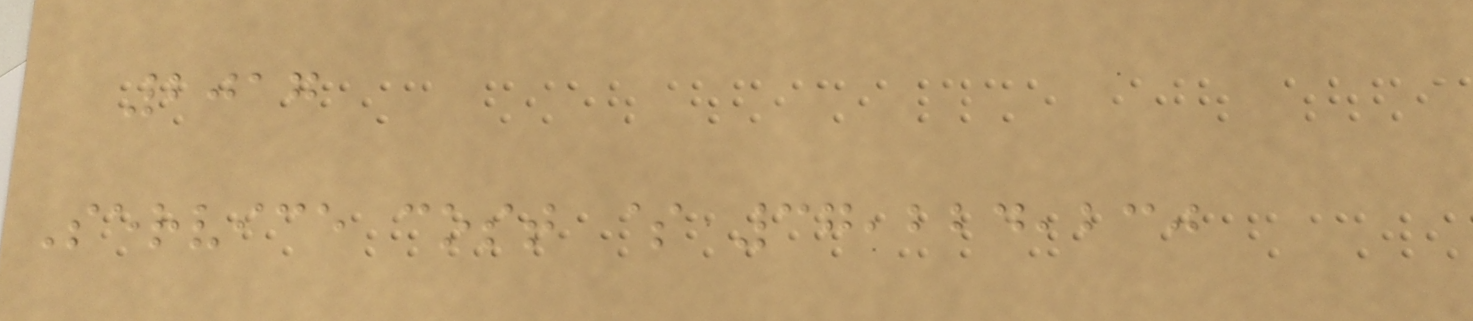2017
Service cost $ 37,224,230
